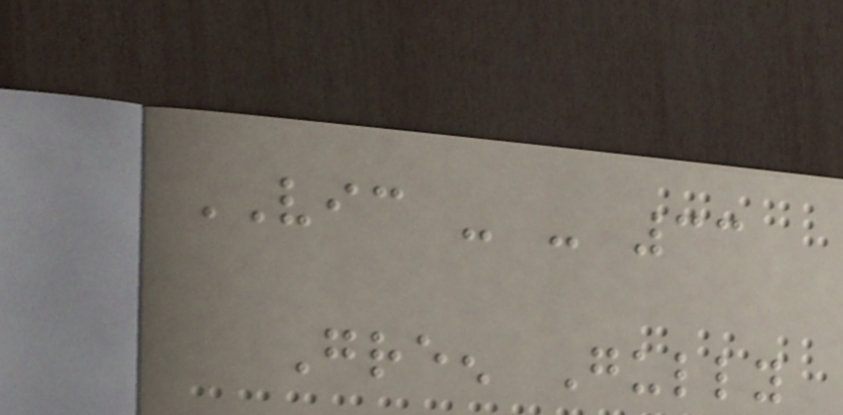VIC - - 33
Green Gully
